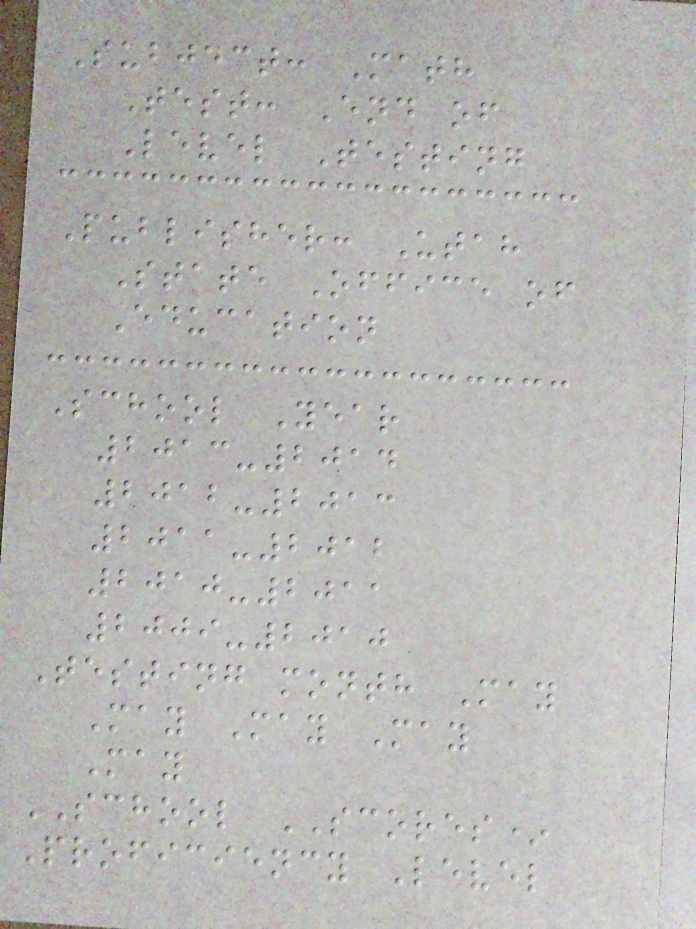Subject: Math
Test: End of
Level Testing
Publisher: Utah
State Office of
Education
School Year
2013-2014
2012-2013
2011-2012
2010-2011
2009-2010
Testing month May
May May May
May
SCHOOL SCORES*
Proficiency Level
